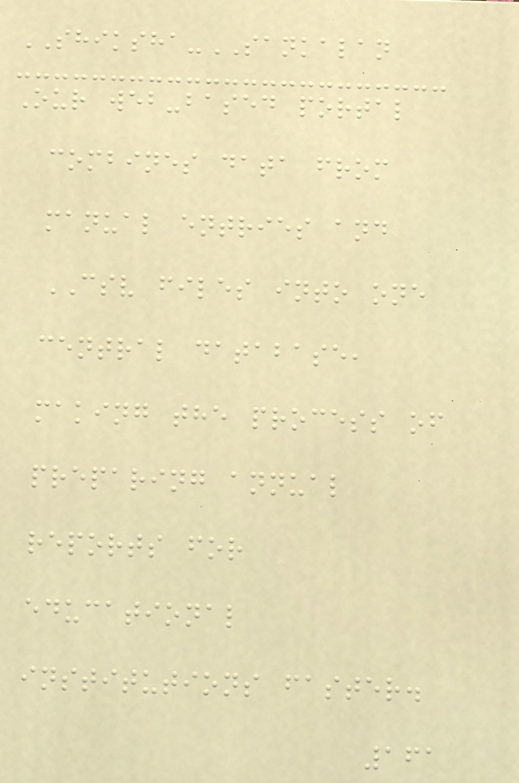SHIKSHA-SANKALAN
Our web-based portal
combines data from
manual entries and
CSV files into one
central database,
making the process of
preparing annual
reports for
educational
institutions faster.
161
